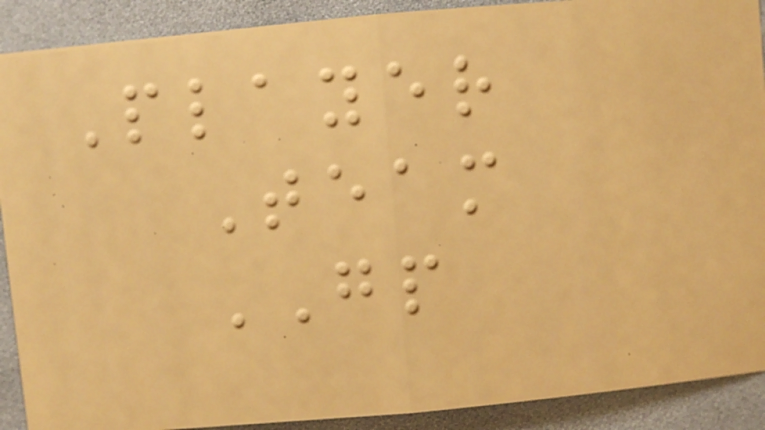Player
Team
GP
